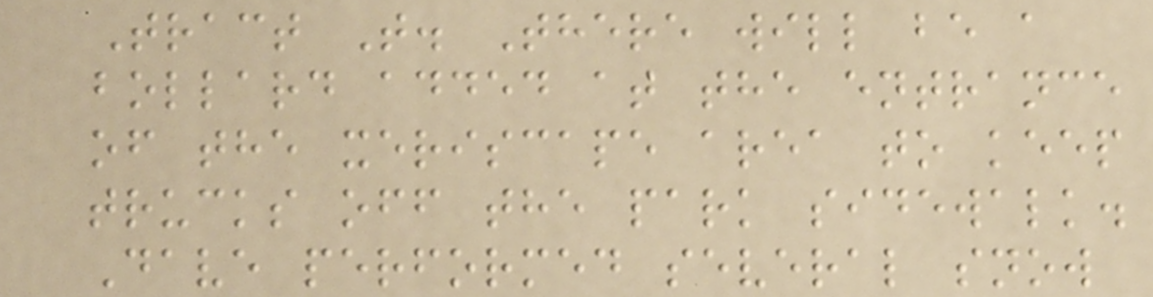Tract T. There will be a
bollard added at the entrance
of the xeriscape area to keep
trucks off the park sidewalk.
Dave performed several snow
